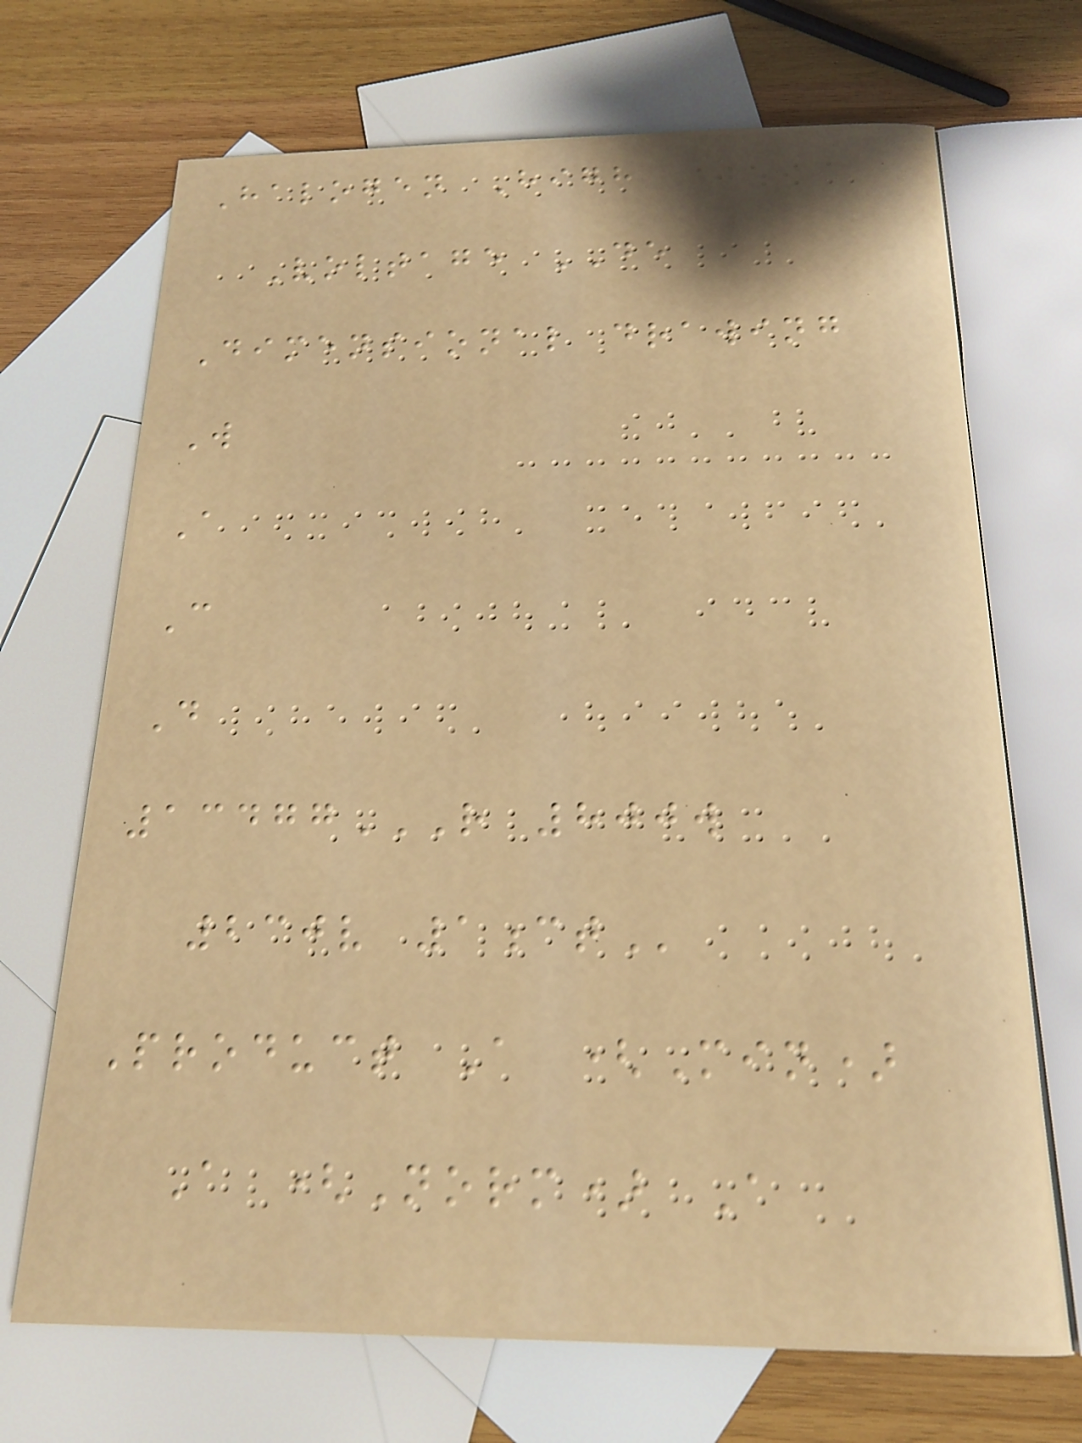Halogen High
Voltage DE
Dimensional drawing
W
A
C
D
13477R 800W
230V 1CT
Product A (Min)
A (Norm) A
